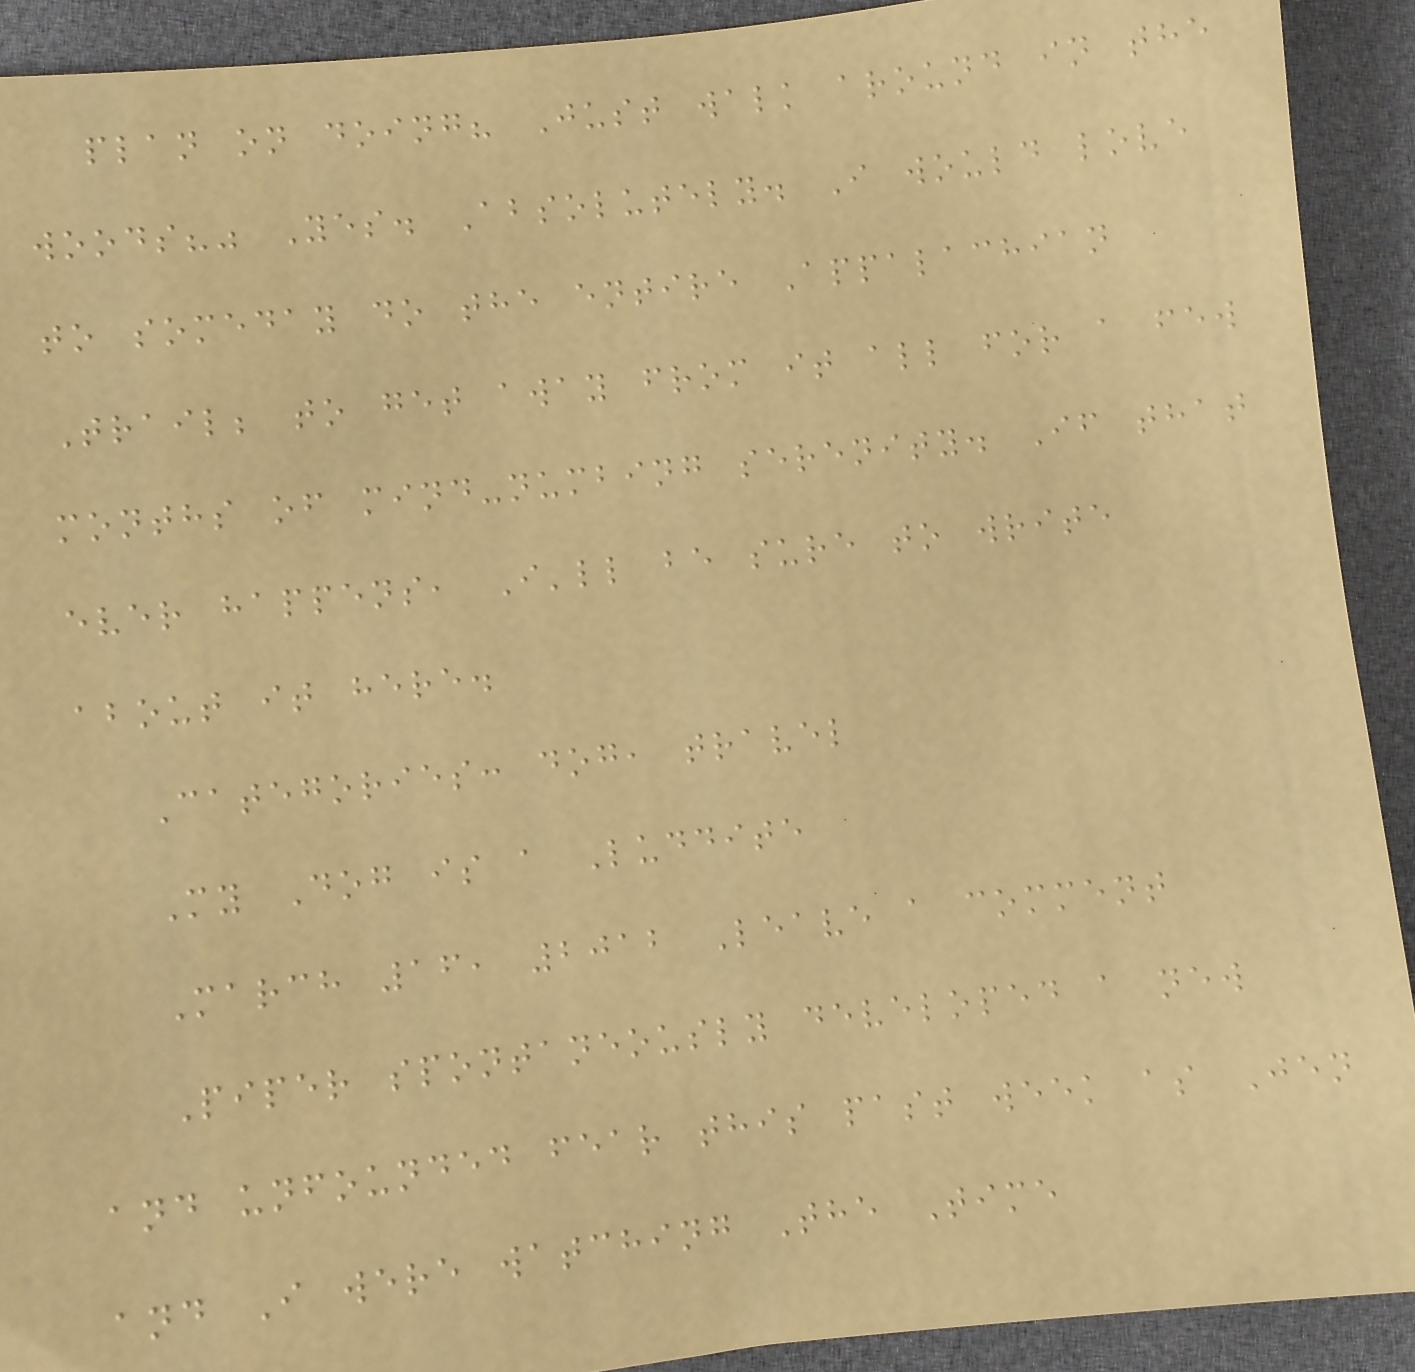plan on doing? Just walk around in the
woods?" Yes. Absolutely. I would love
to someday do the entire Appalachian
Trail; to get away from it all for a few
months of mind-numbing serenity. If that
ever happens, I'll be sure to write
about it here.
Categories: dog, travel
My Dog is a Luddite
March 16, 2012 Leave a comment
Piper spontaneously developed a new
and unfounded fear this past week as Jen
and I were watching The Time
